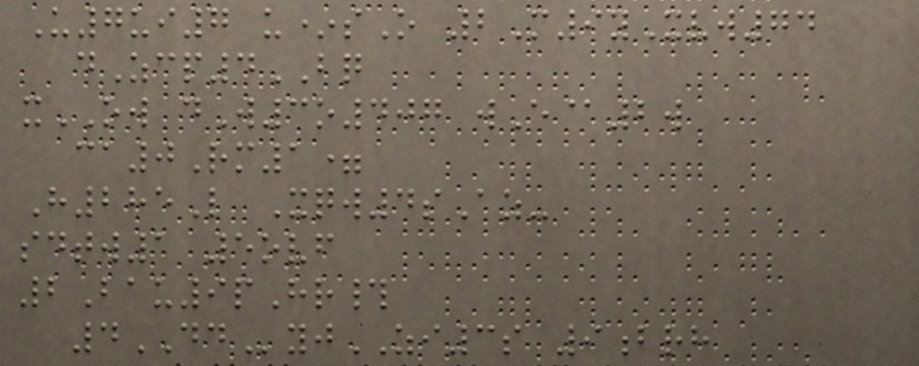U7ui7 u*sO 2M9yXvw74
dZcp4BQ
xOW dW3o407 wE@2w
ca0Rm1=
H285L Xqw4sAz-
sdtw1 5ovf
2Bau9pHr#
4DDyjZI3s 9brh
